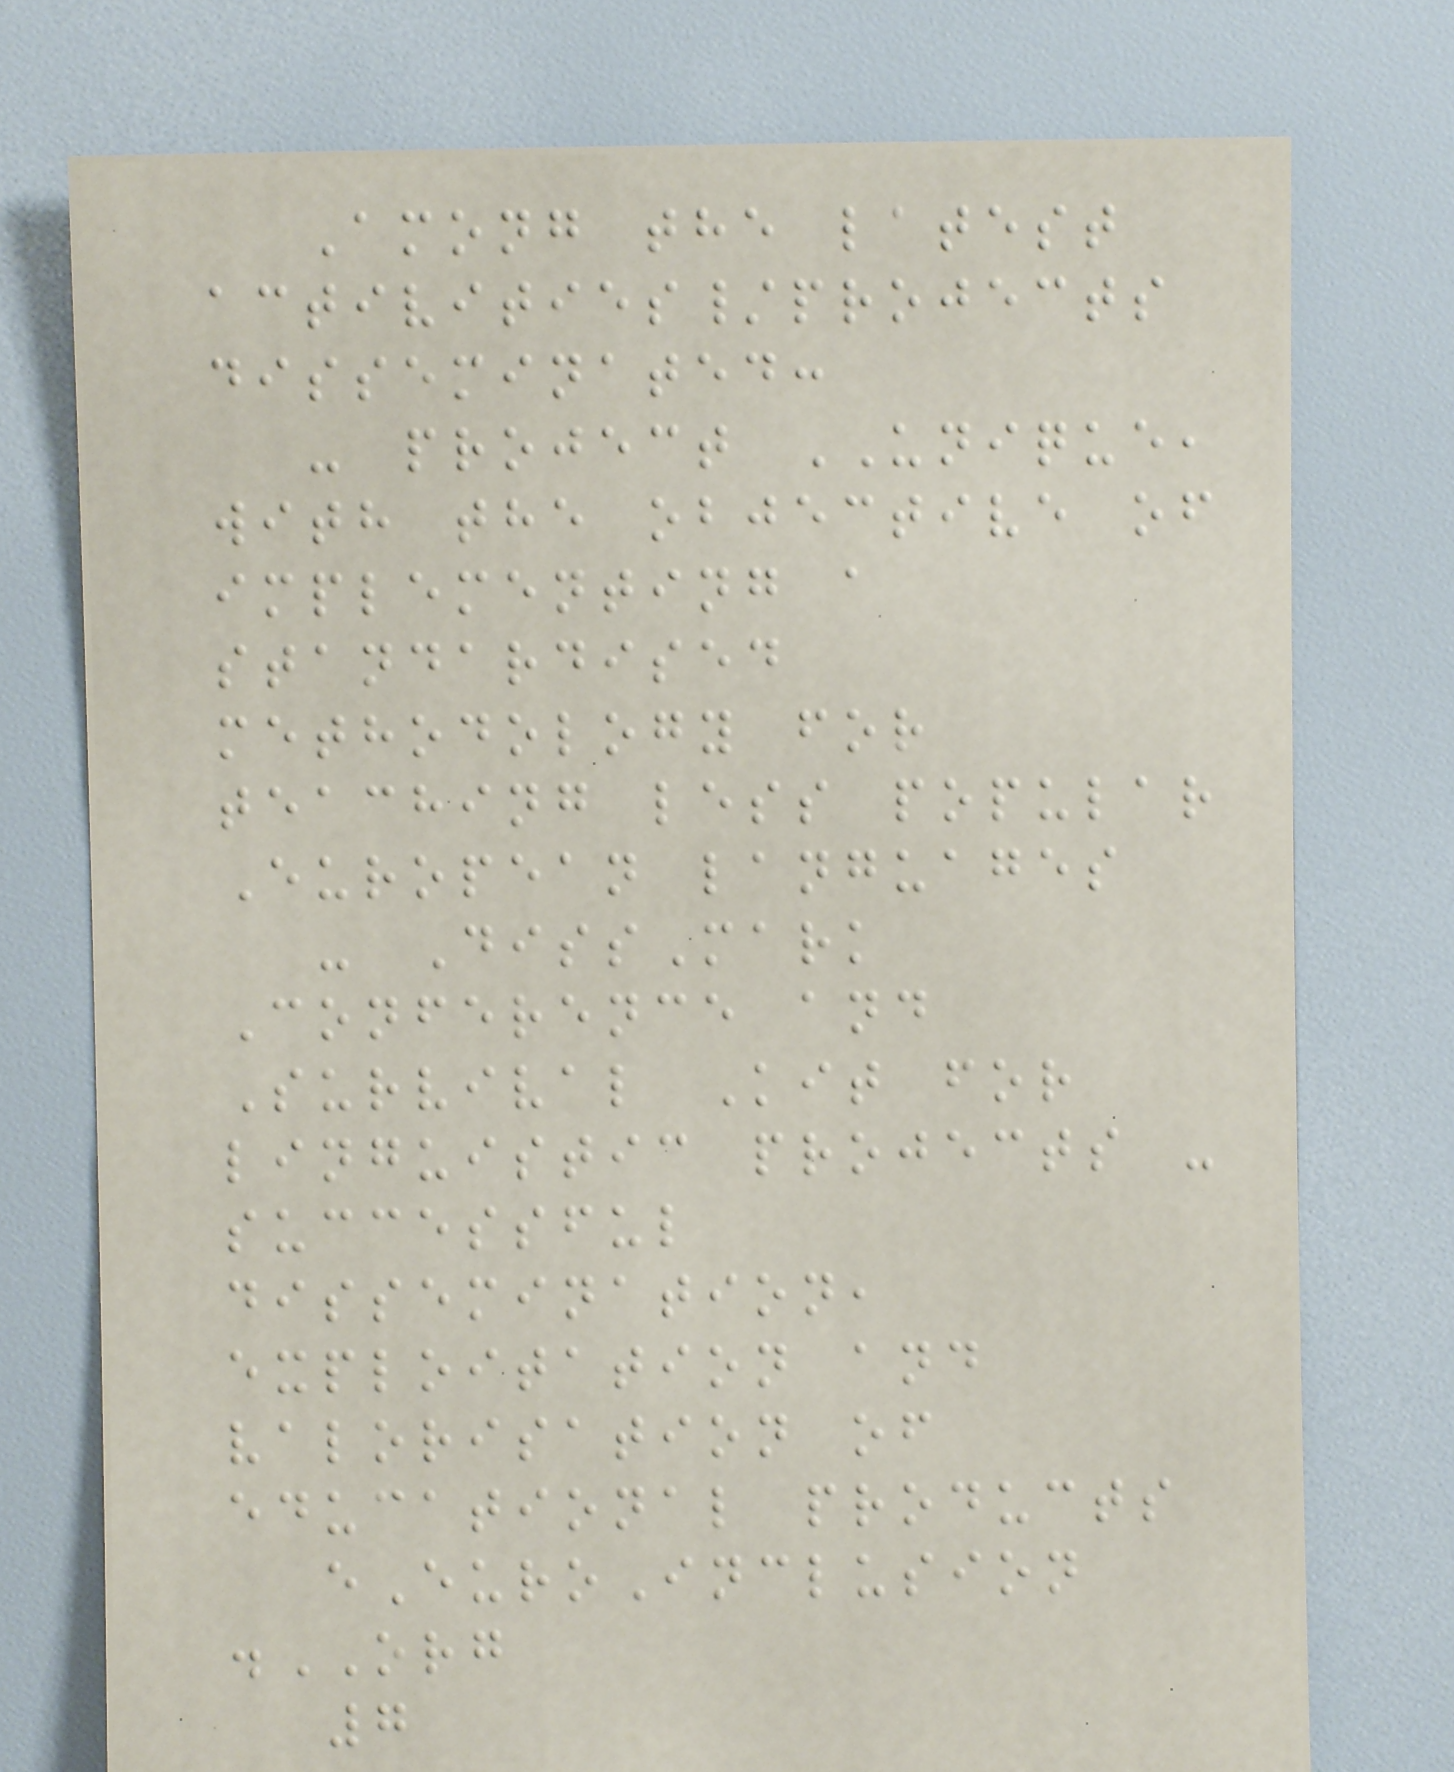Among the latest
activities/projects
disseminated:
- project UNIQUE,
with the objective of
implementing a
standardised
methodology for
teaching less popular
European languages
- DissMark
Conference and
Survival Kit for
linguistic projects -
successful
dissemination,
exploitation and
valorisation of
educational products
eEuroInclusion
.ORG
7
